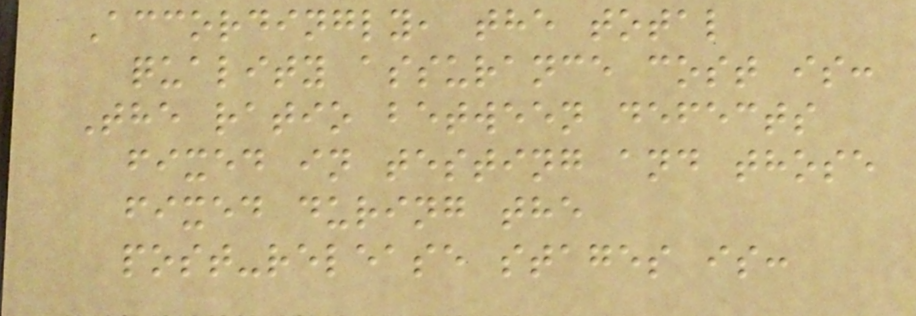Accordingly, the total
quality assurance cost is:
The ratio between defects
fixed in testing and those
fixed during the
post-release stages is:
